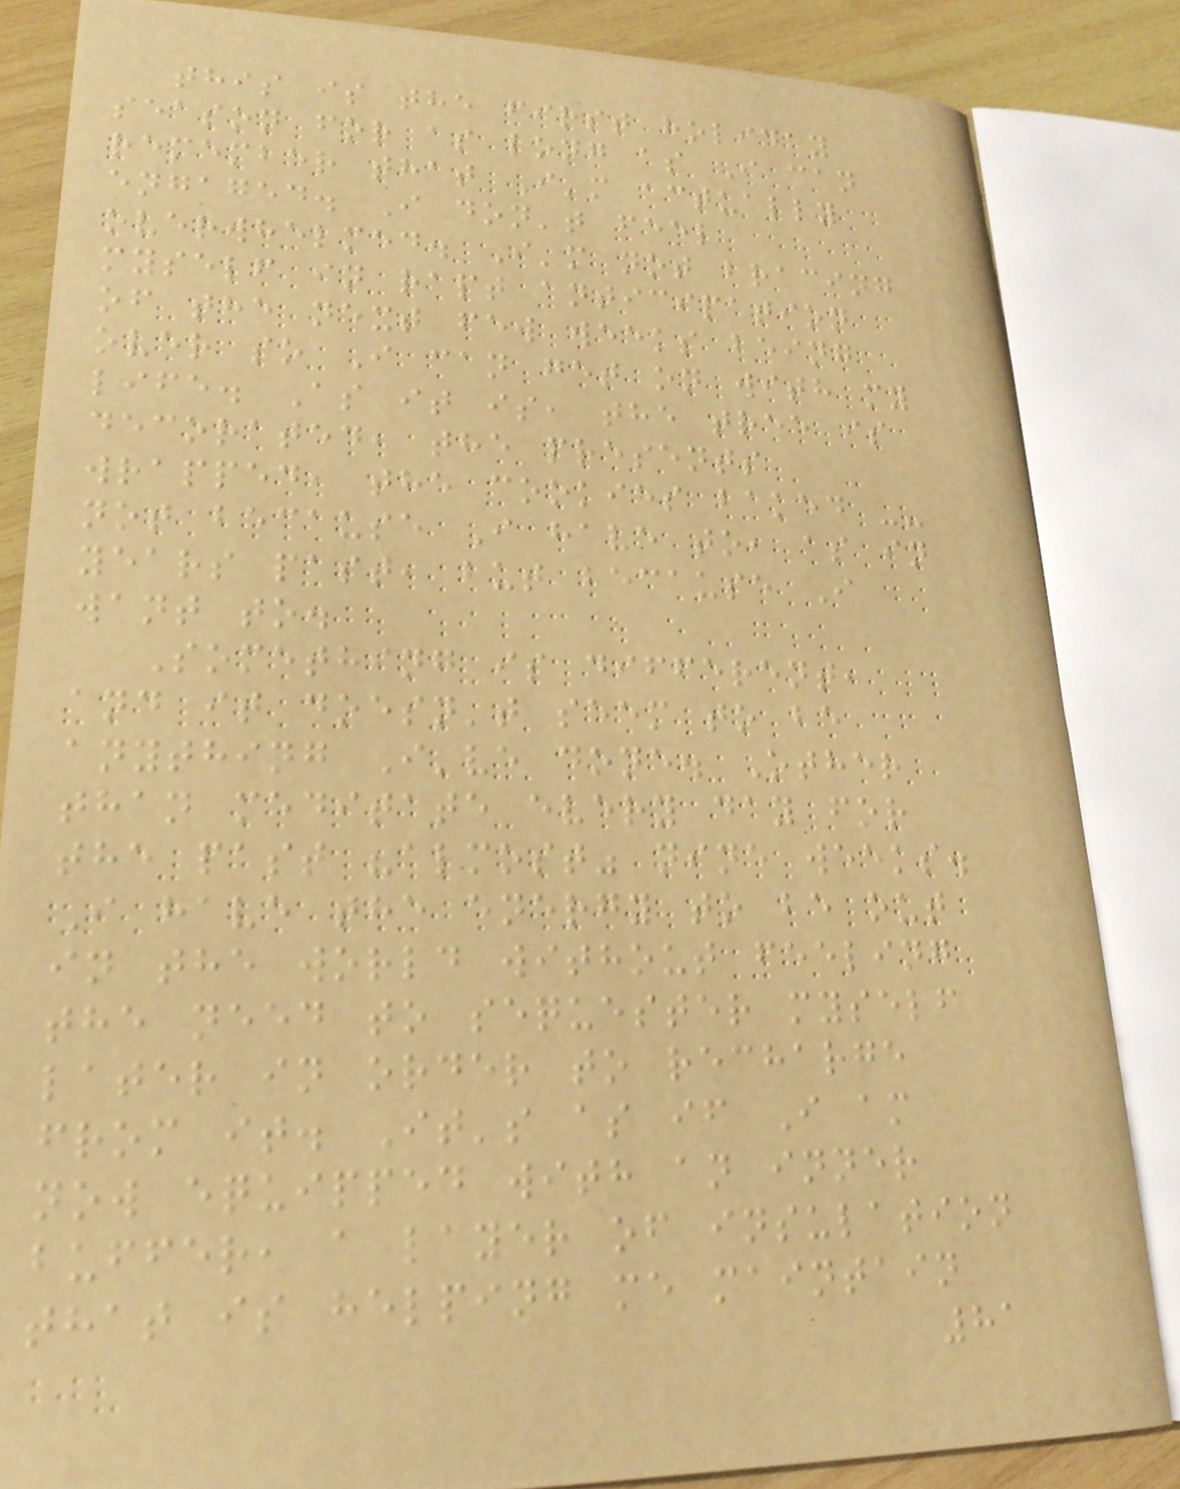this is the first holiday
season for as long as I can
remember that I'm actually
engaged. I don't feel
overwhelmed. I'm not bracing
myself in rapt anticipation
of the next few weeks being
over so I can get on with my
life. As it is, the tree is
decorated, the presents
wrapped, the cookies baked --
not because I have to, as in
years past, but because I
want to.
Something is different,
and it doesn't seem to be
anything I've done. Other
than meditate every day for
the past "almost" nine weeks.
I have the energy to be out
in the world without feeling
the need to sequester myself
later in order to recharge
from it. It's as if I am
now equipped with an inner
buffer, a layer of insulation
that is helping me maintain
81
